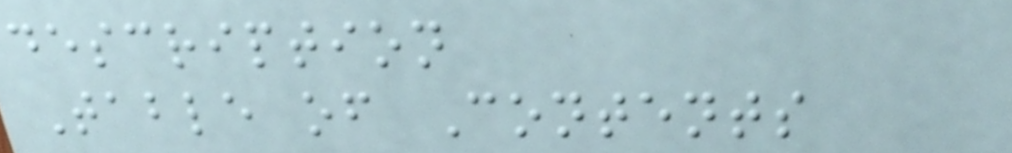description
Table of Contents
